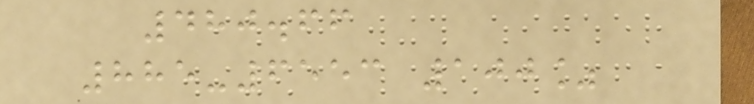480.66
885-6553 100%
